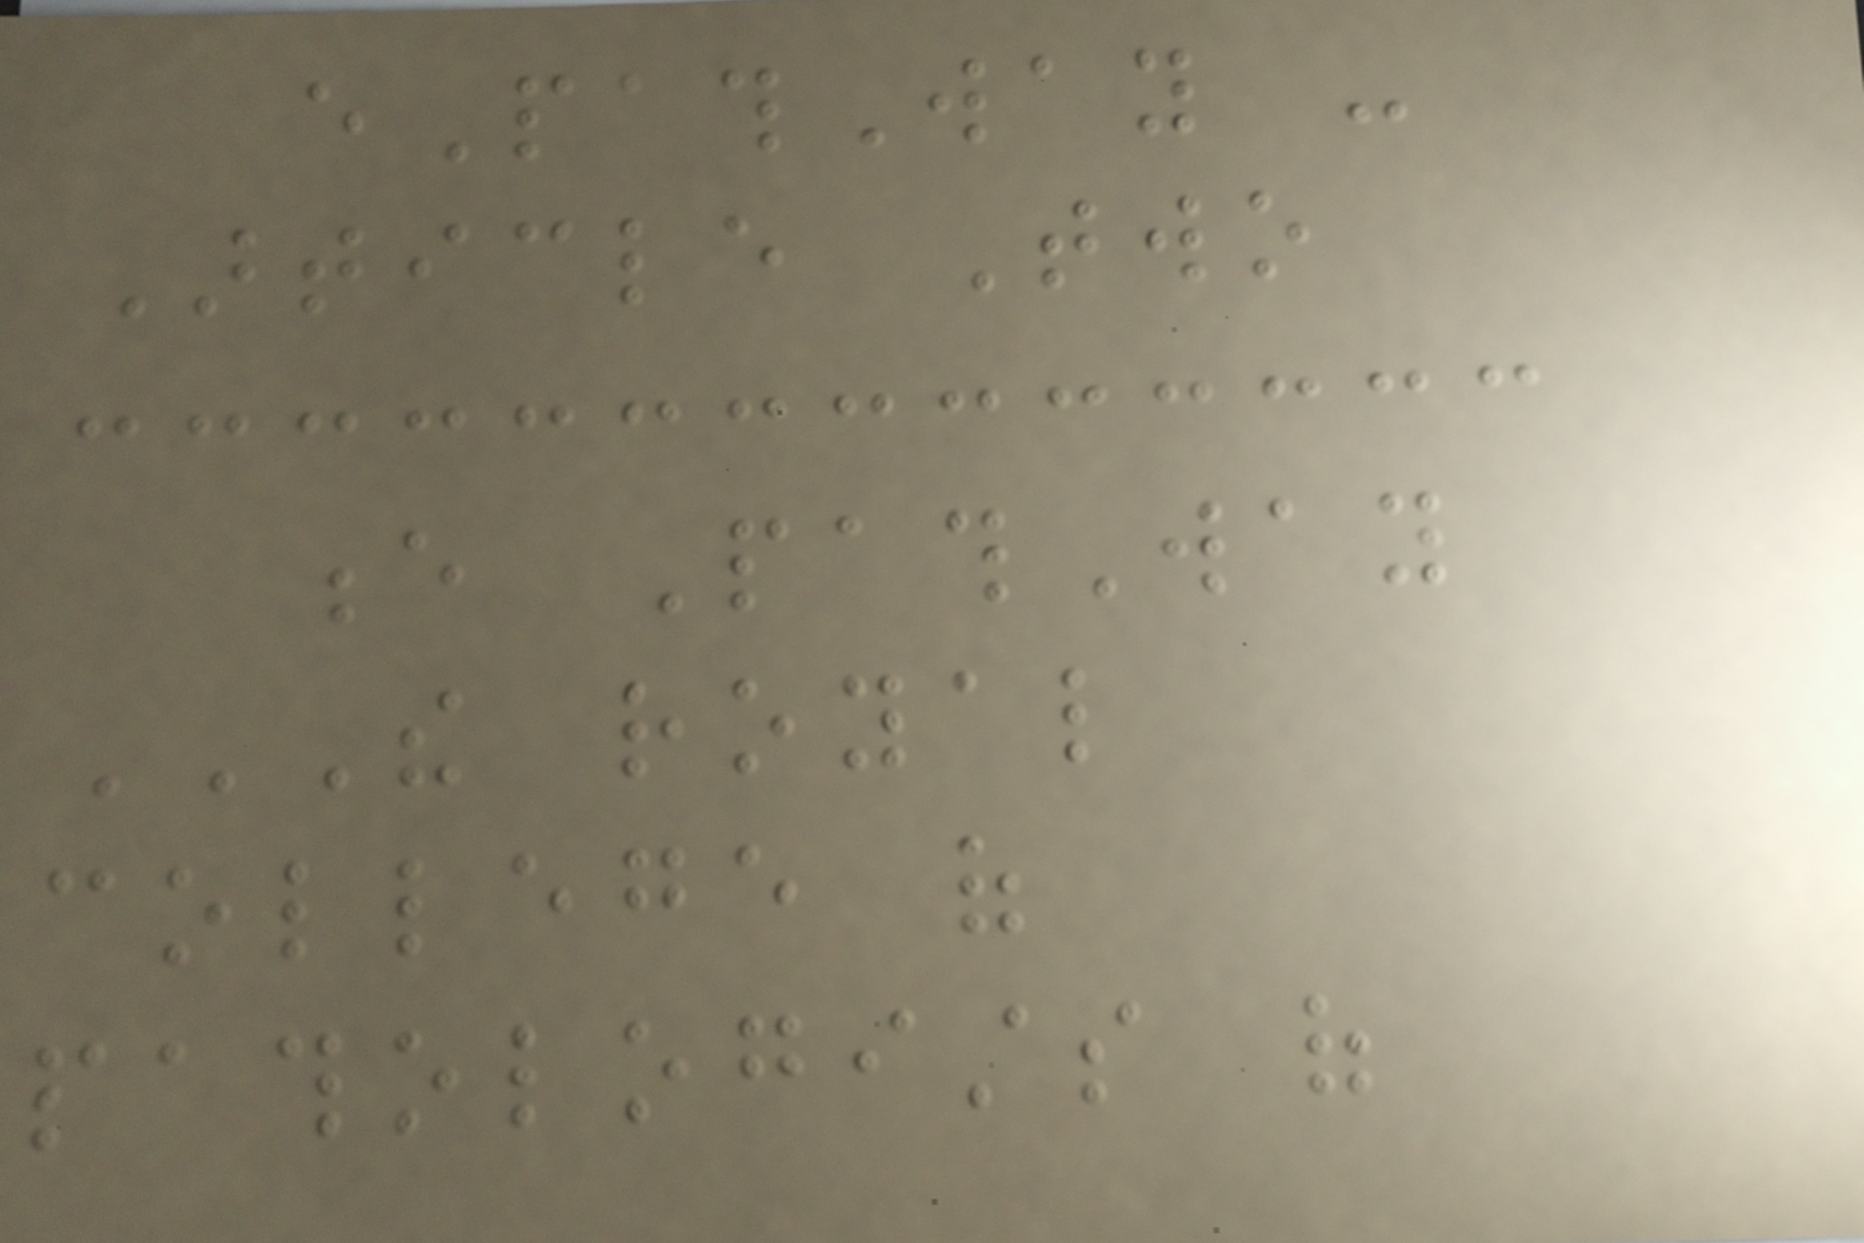ePathWay -
Article Two
e PathWay
THE ROYAL
COLLEGE OF
PATHOLOGISTS OF
